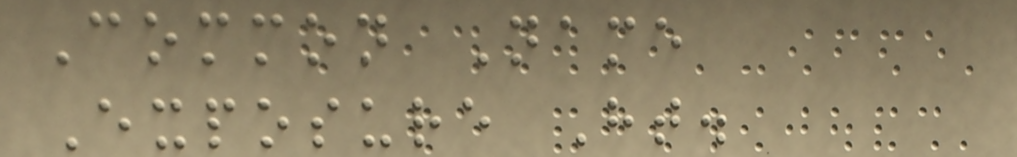Common Name
Exposure Ht.
